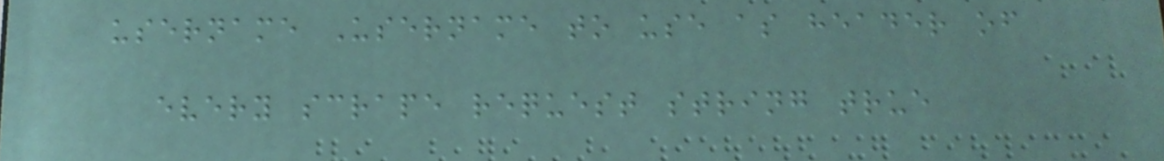username Username to use as header of
every scrape request string true
